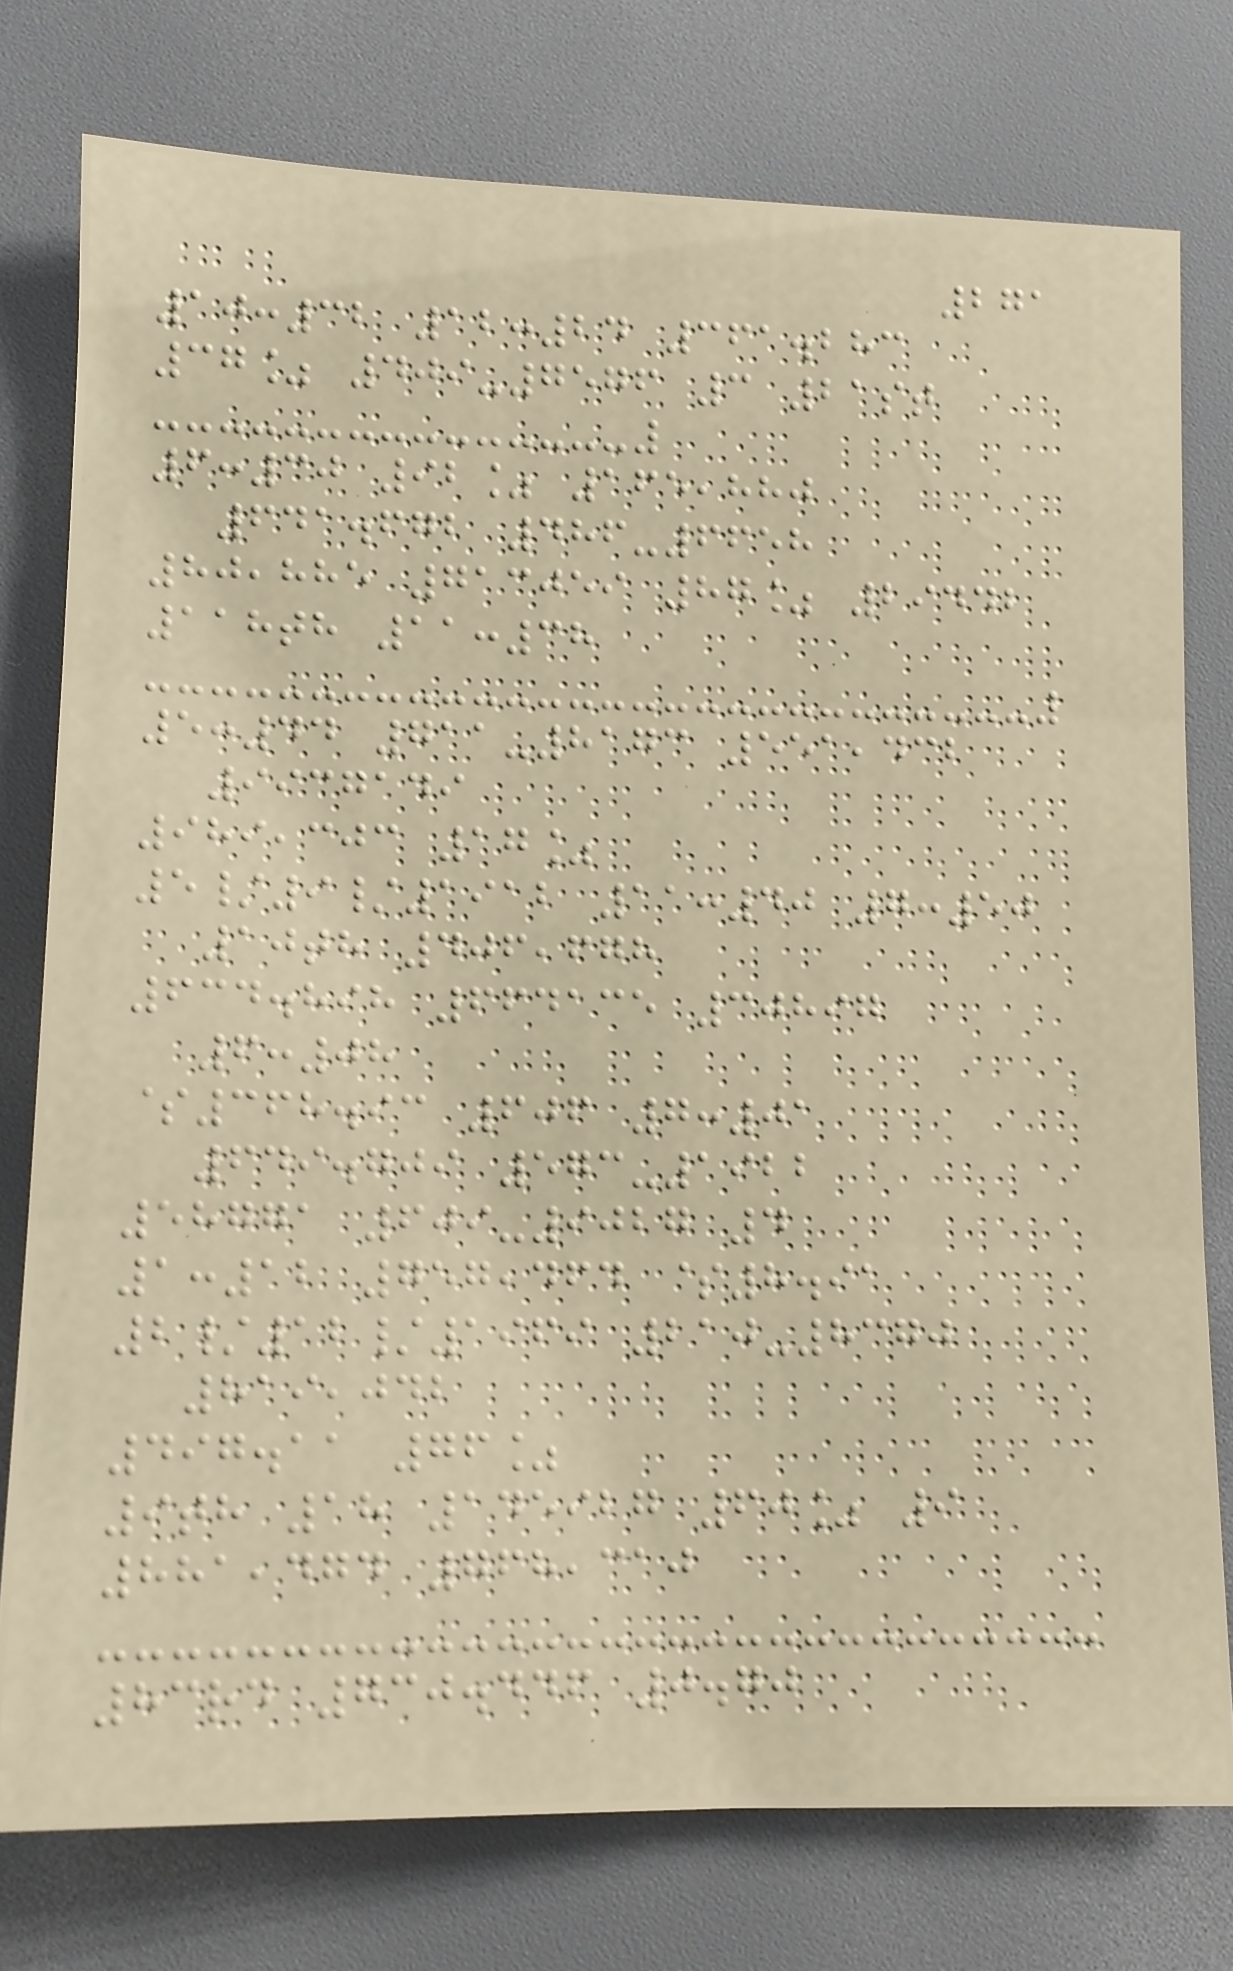271
10:32 12:24 361.283
37% 409-7576 3 21st
6:30 92% 165,880
641.672 486-6658
80,885 713059 87% 29442
118th 11:38
5:44 711-8173 551,432
9937149
989,303 17%
5/9/1912 11:40 7:50
10th 406,678
634.898 664135 30897
6:08
$368.93 606 7:01
649.709 573-1922
58771 609-9027 4
1:12 757,464 $8.91
2/12/1969 210-8370
819,042
497.11 76%
9th 18 145927 60% 9
881,474 768,310
83rd 730.446 0.70
